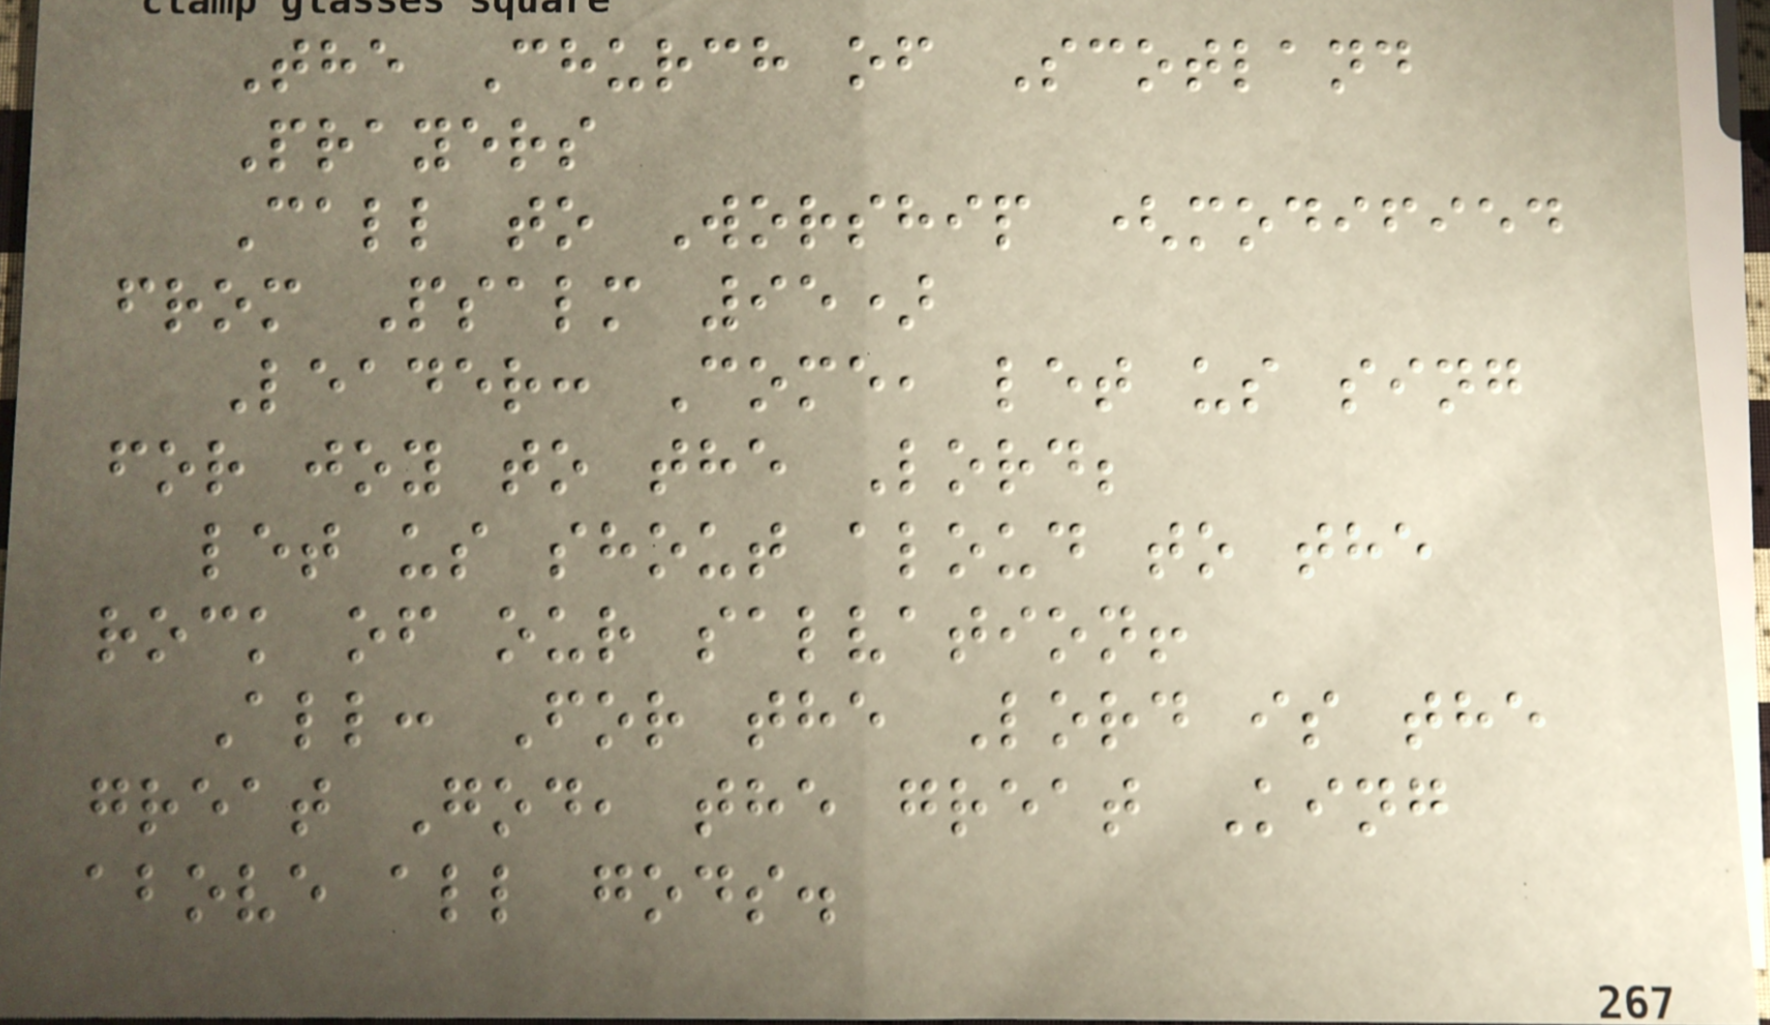The Church of Scotland
Prayers
Call to Worship (modified
from Psalm 95)
Leader: Come, let us sing
for joy to the Lord;
let us shout aloud to the
rock of our salvation!
All: For the Lord is the
great God, the great King
above all gods.
